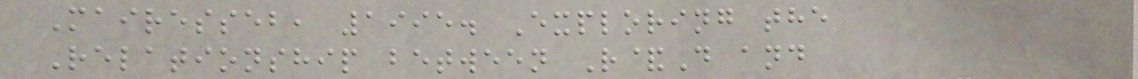Mairesseb, 1995. Exploring the
Relationship between R&D and
